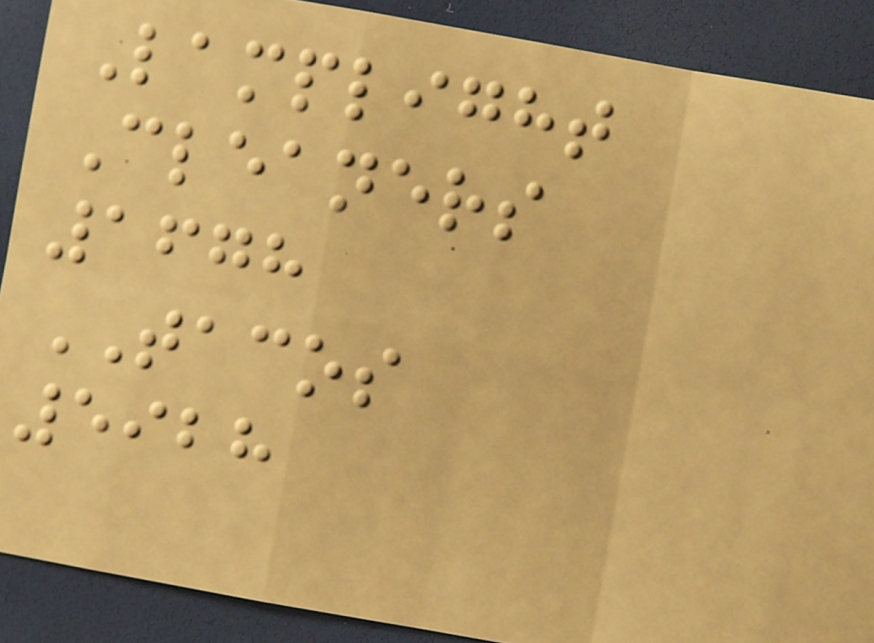Lamplight
Cleaners
1678
TACOS
5928
